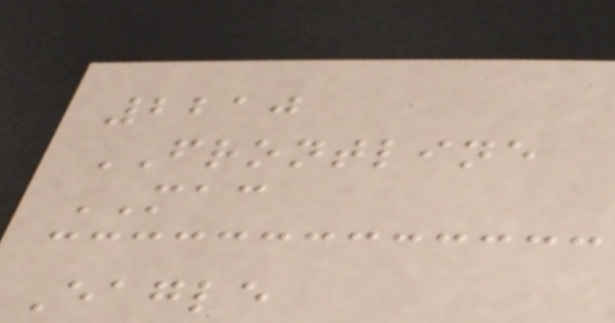2210
FRONTLINE
MAC
Eagle
